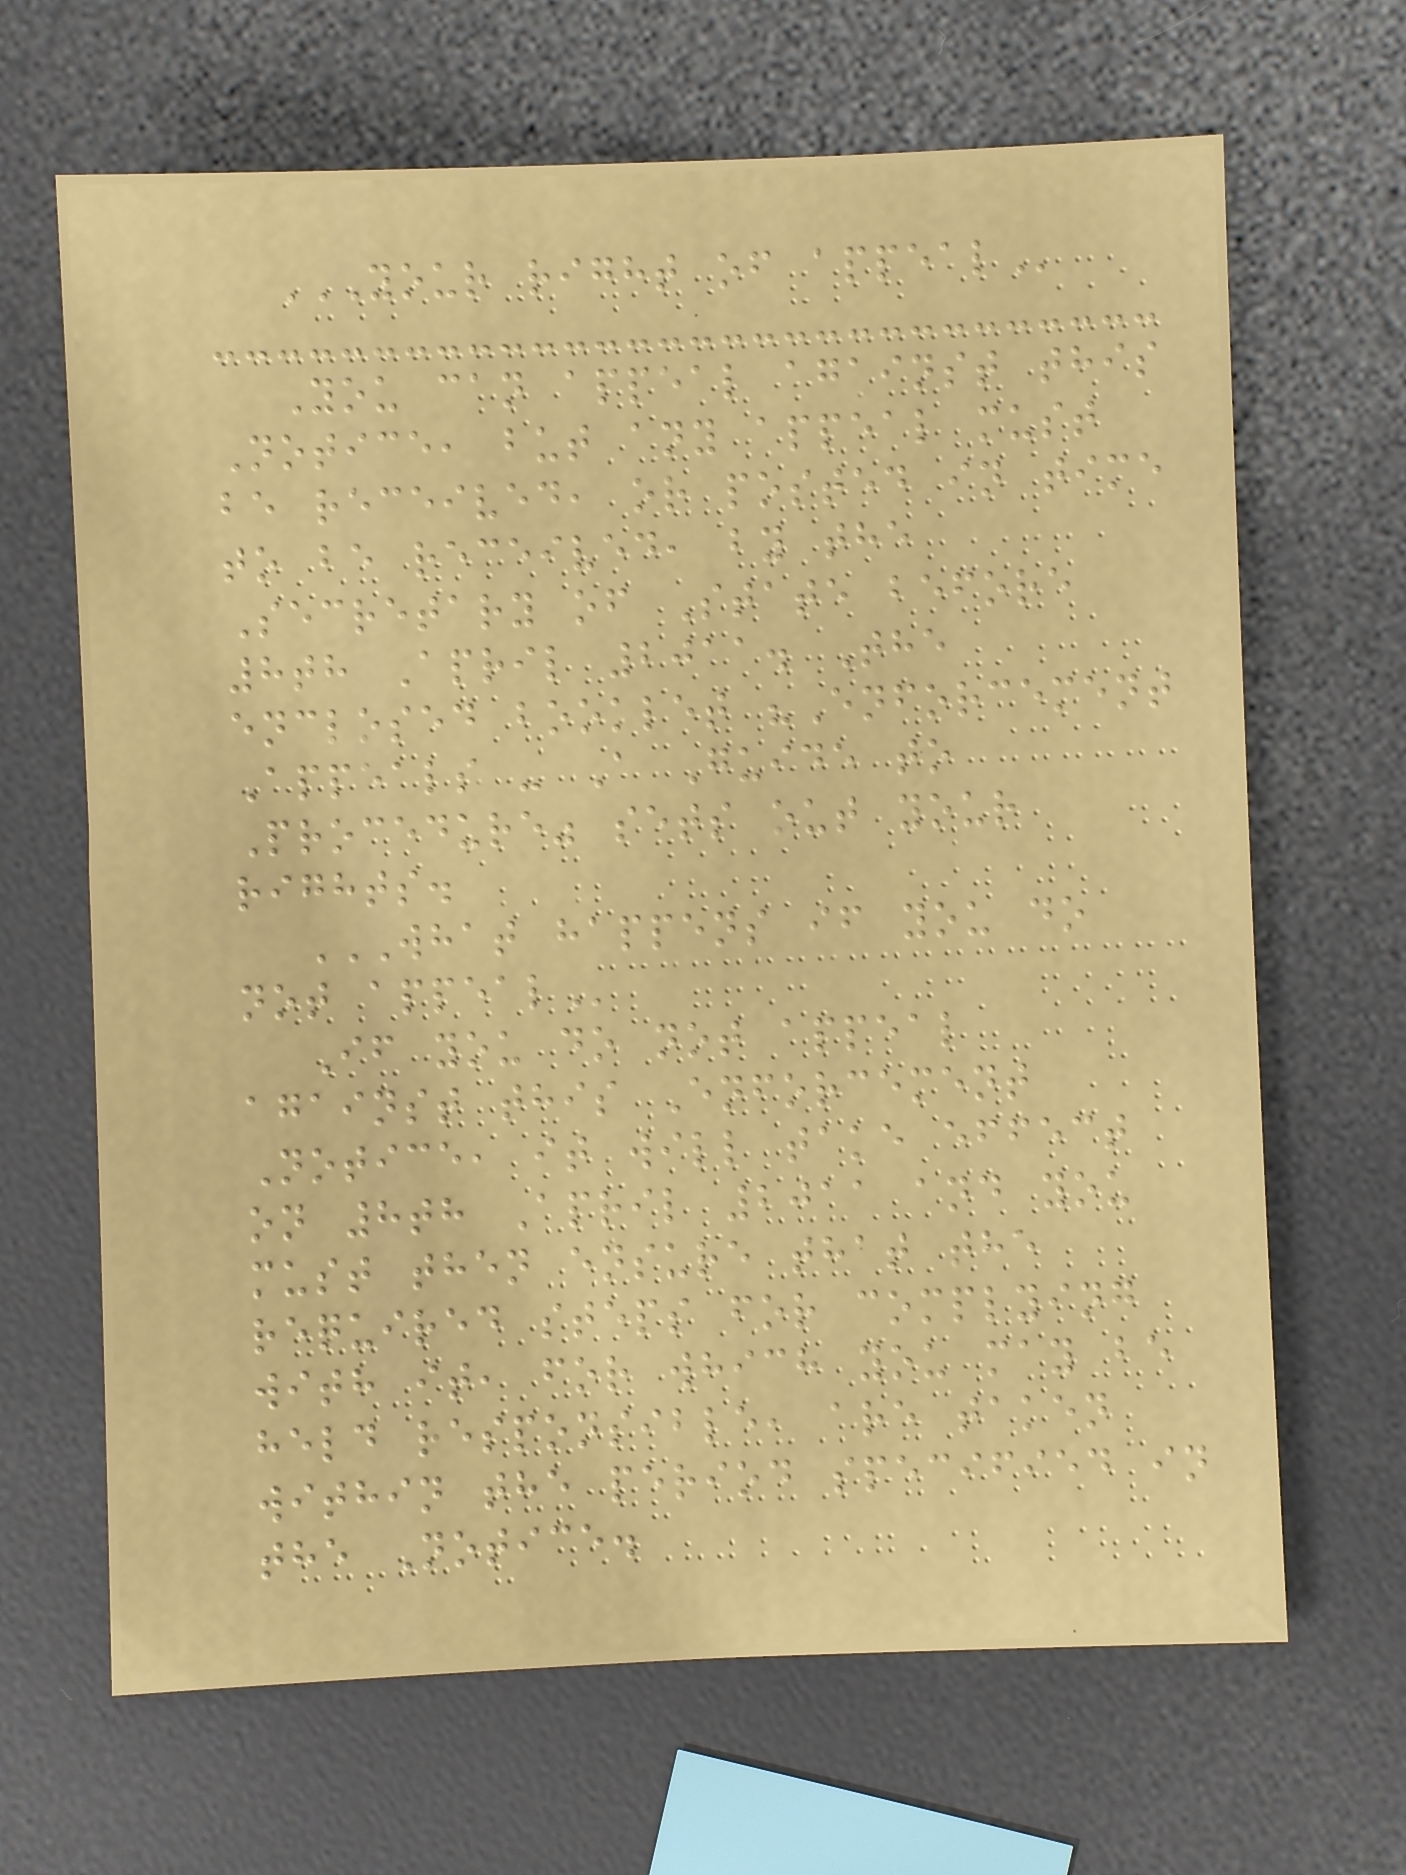YOUR RIGHT OF APPEAL
You can appeal against this
Notice, but any appeal must
be received, or posted in time
to be received, by the
Secretary of State before
8th April 2011. The
enclosed booklet "Enforcement
Appeals - A Guide to
Procedure" sets out your
rights.
WHAT HAPPENS IF YOU DO
NOT APPEAL
If you do not appeal
against this Enforcement
Notice, it will take effect
on 8th April 2011 and you
must then ensure that the
required steps for complying
with it, for which you may be
held responsible, are taken
within the period specified in
the Notice.
